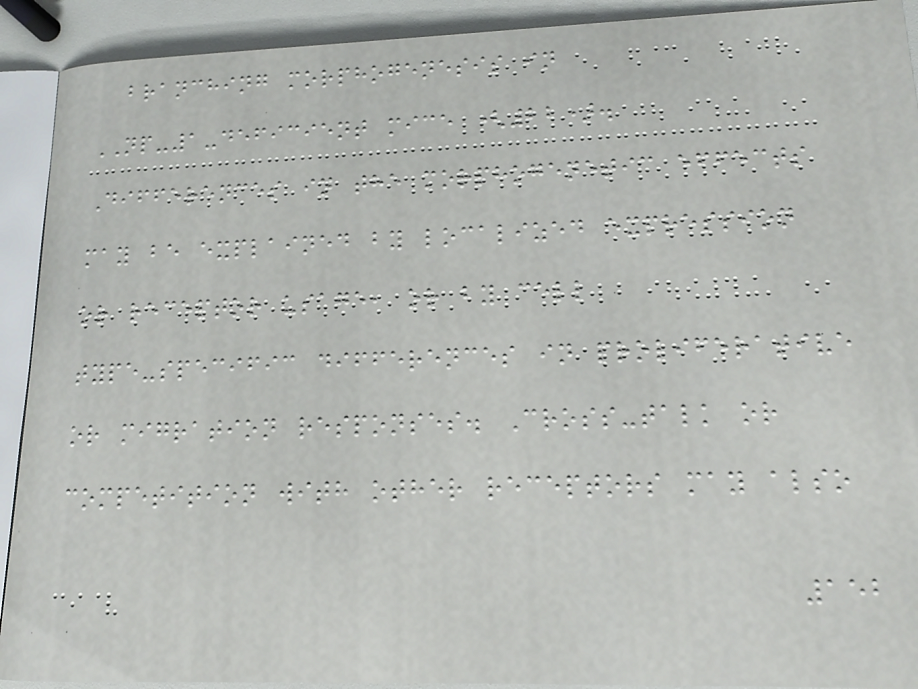branching morphogenesis in
NP-1-deficient mice (22).
Differences in the morphogenetic effects
may be explained by localized expression
or receptor usage, or by cell
type-specific differences in proliferative
or migration responses. Cross-talk or
competition with other receptors may also
152
